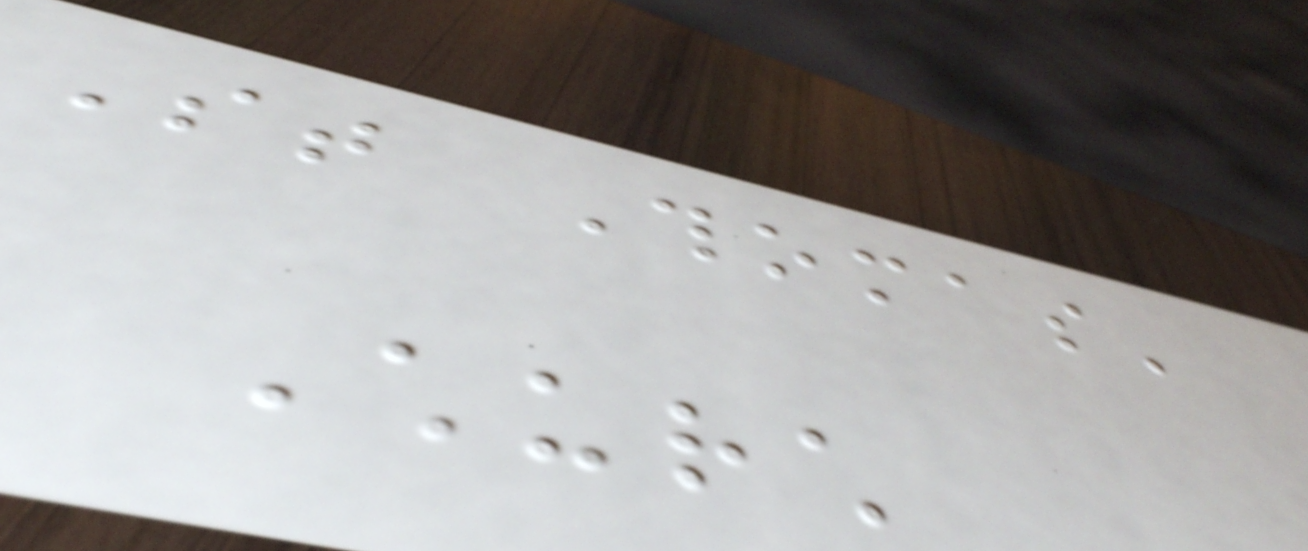St Thomas'
Church
